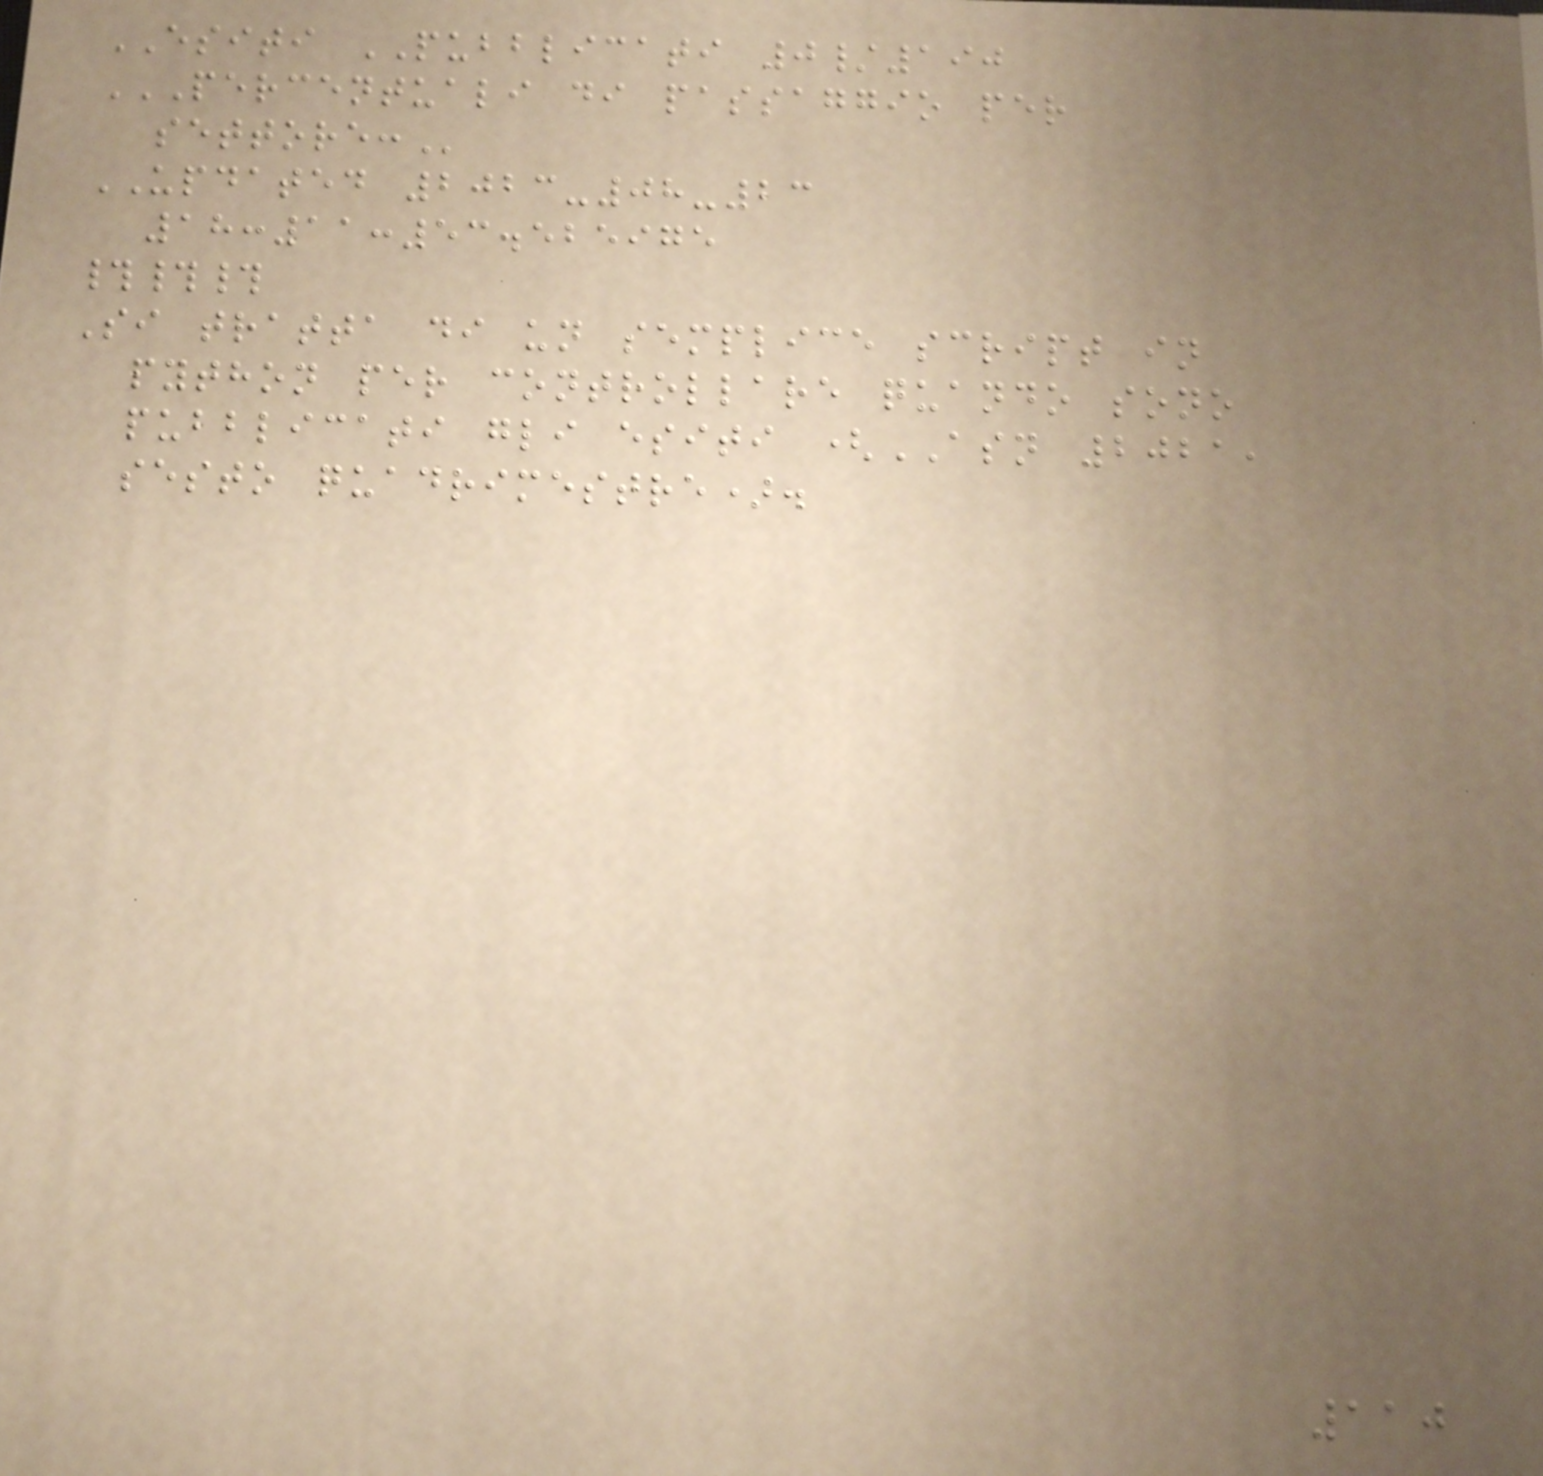ESITI PUBBLICATI 0/190
PERCENTUALI DI PASSAGGIO PER
SETTORE:
UPDATED 2023-08-23
18:11:53.525975
###
Si tratta di un semplice script in
python per controllare quando sono
pubblicati gli esiti (ASN 2021,
sesto quadrimestre).
110
